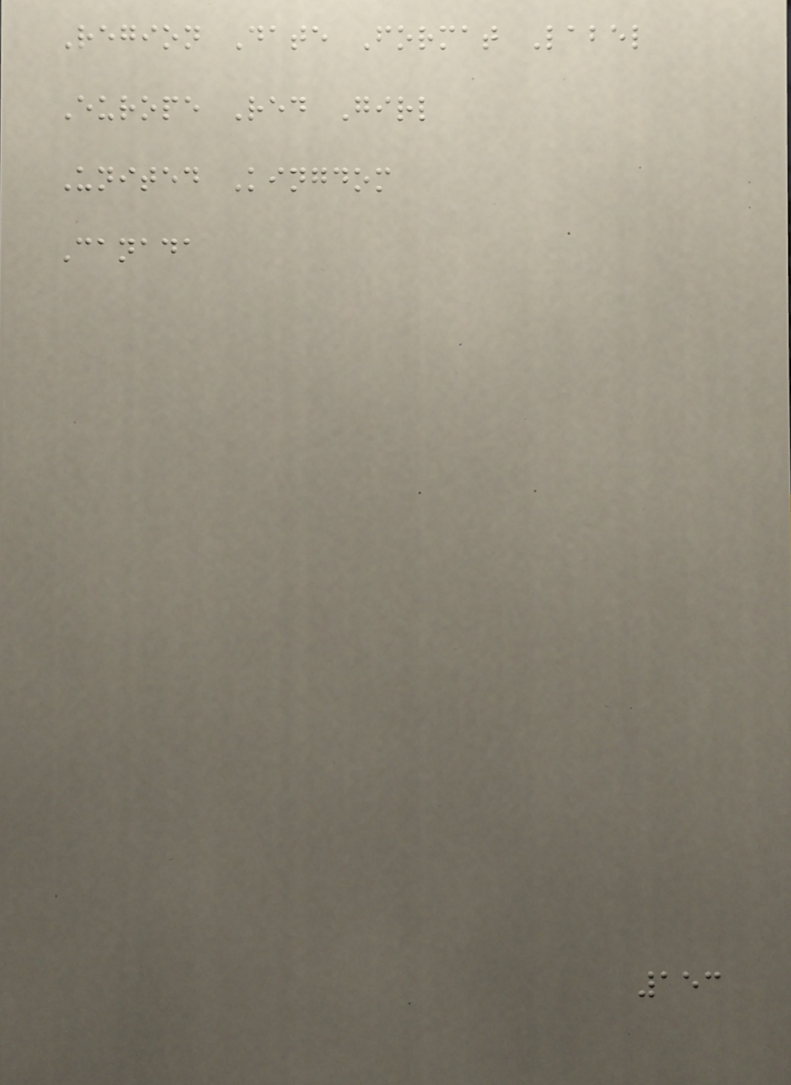Region Date Format Label
Europe Red Girl
United Kingdom
Canada
153
